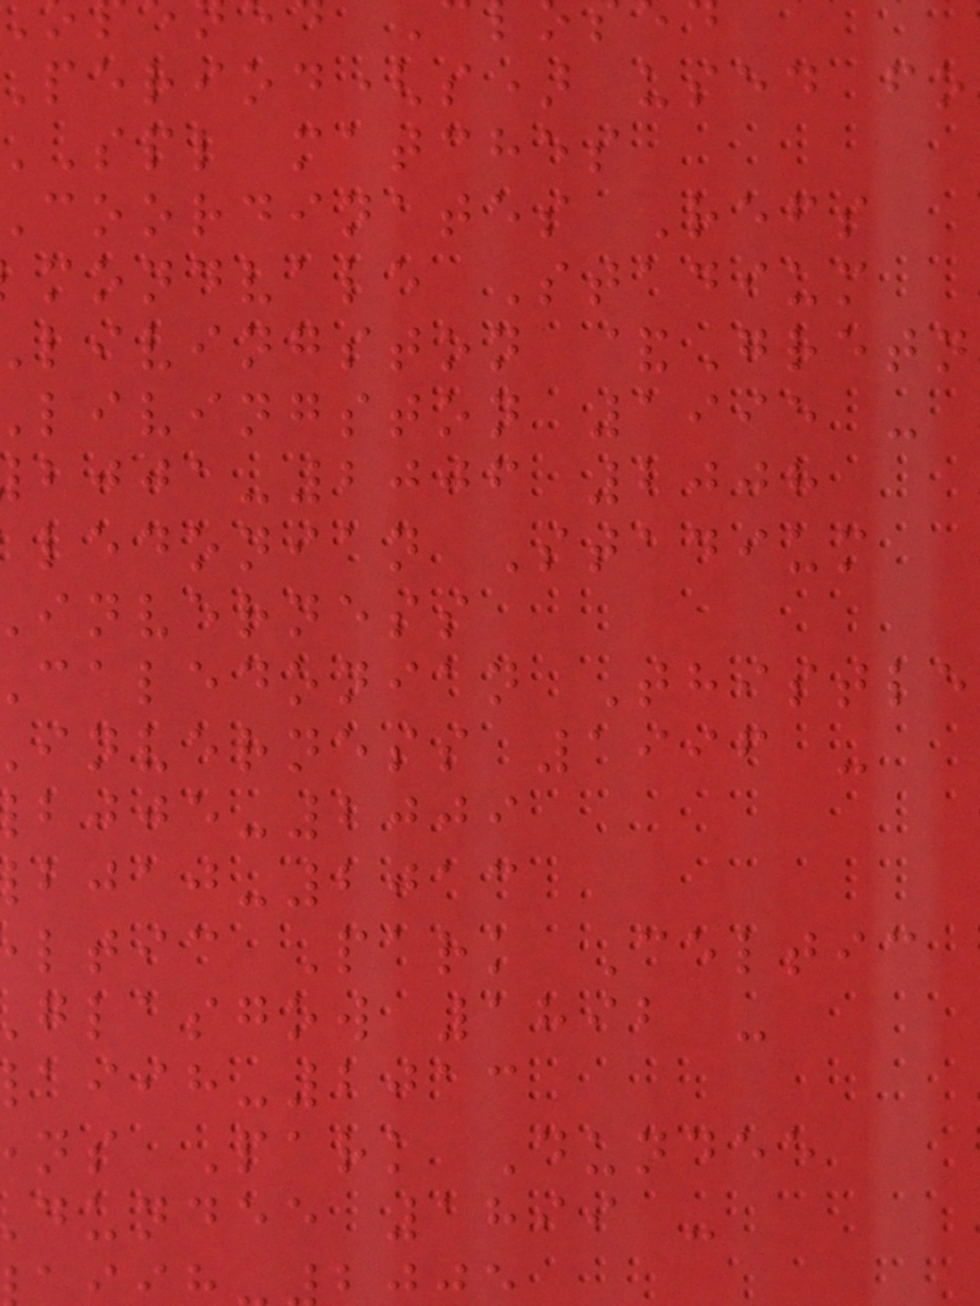period(s) used fo
spl matches
coordinates Refs
mondvale Stadium
livingston &Gretn
livingston 1995 -
-2006 2008
ledonian Stadium
inverness
caledonian Thistle
inverness 1996 -
-2009
-2013
ltic Park Celtic
glasgow 1892 -
-2013
ns Park Dundee
dundee 1899 -
